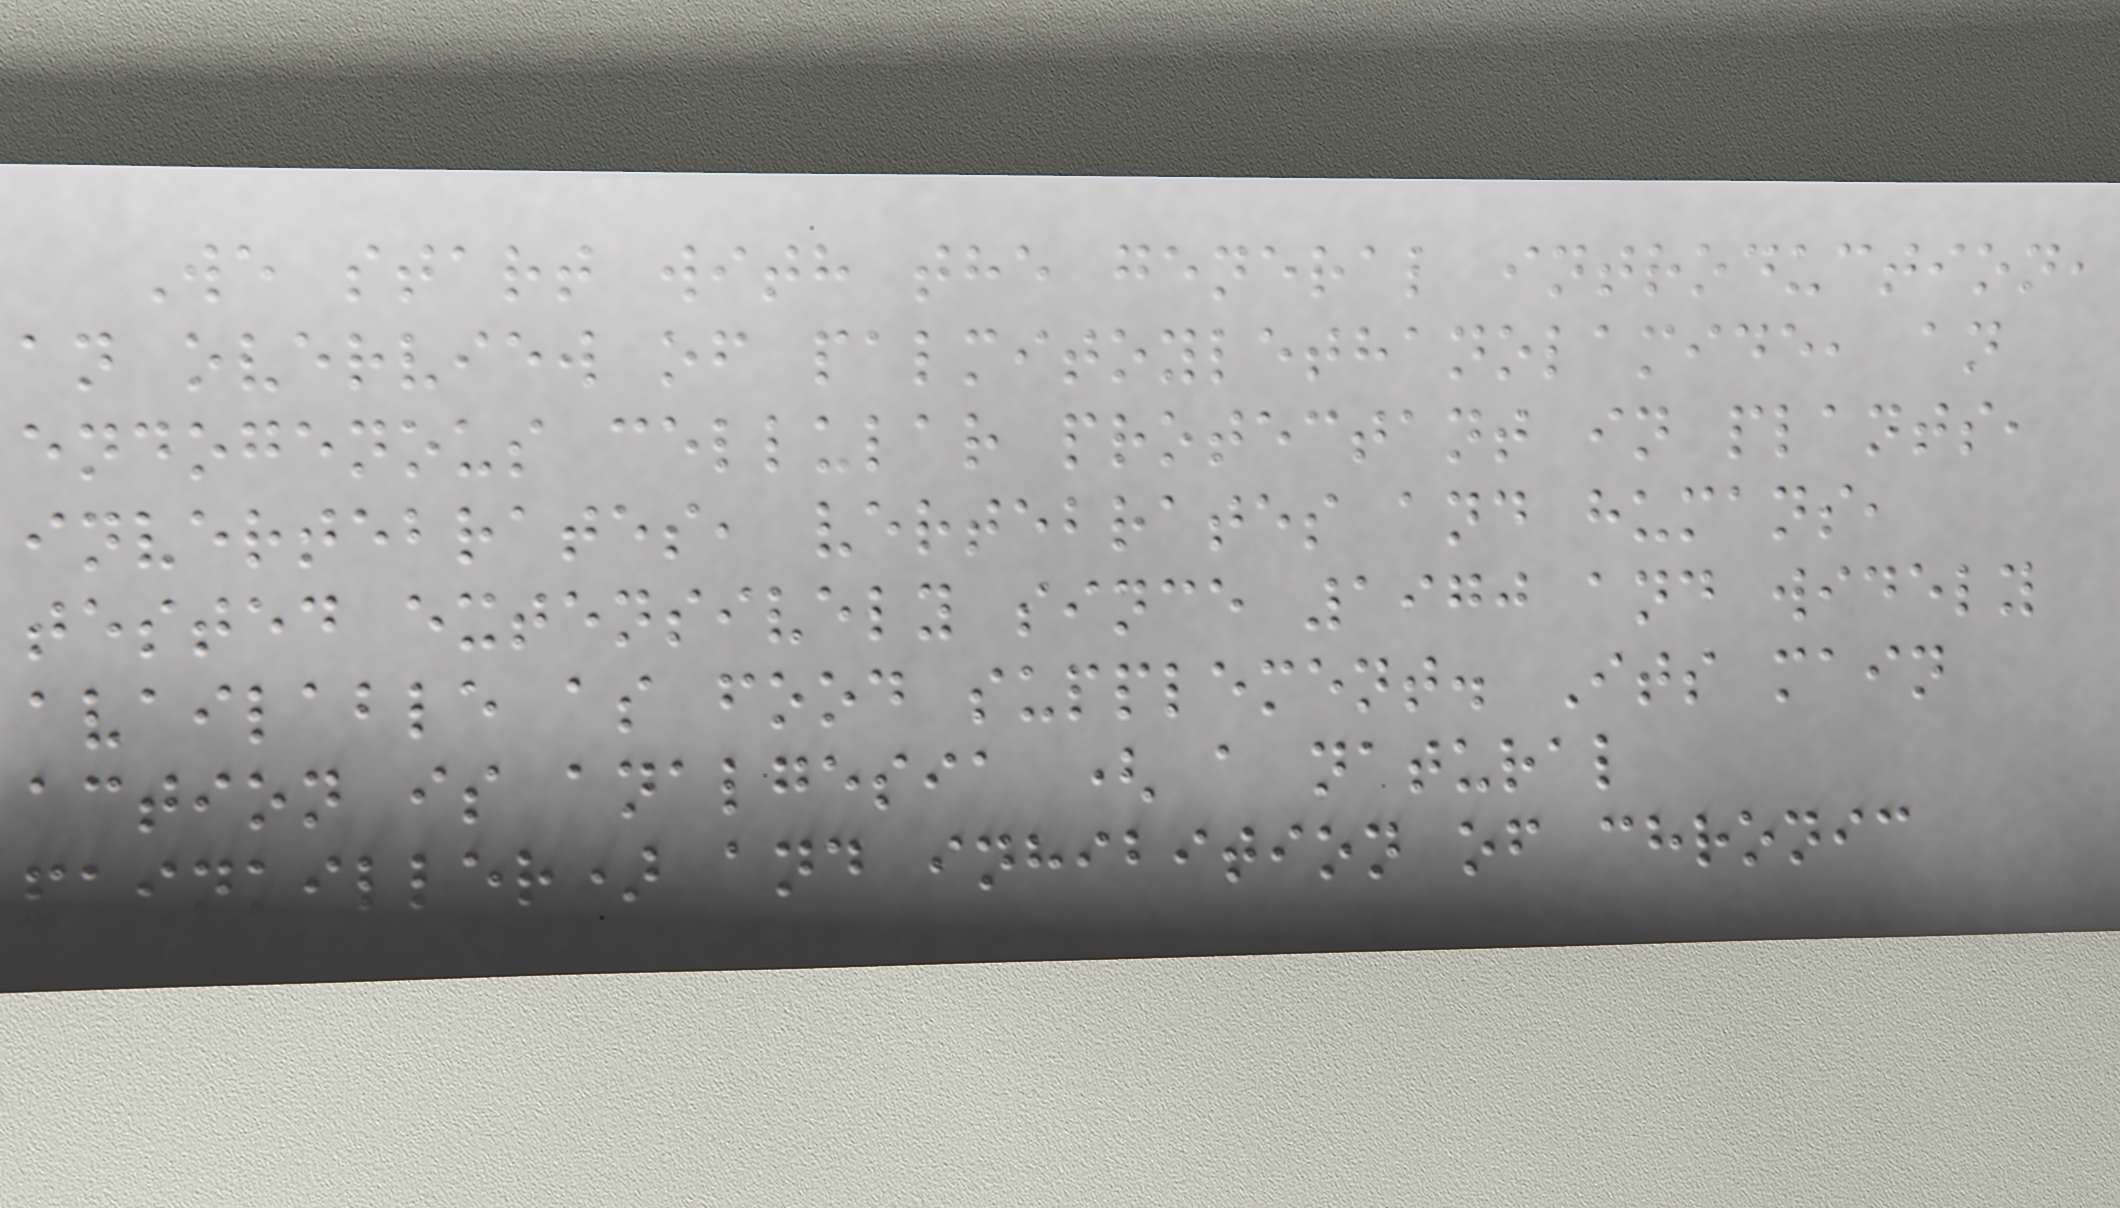We start with the general introduction,
an overview of palmitoylethanolamide, an
endogenous cellular protectant in plants,
invertebrates, vertebrates and humans,
tested extensively since 1970 and widely
available as food supplement. Its main
action is analgesia ( a natural
painkiller) and inhibition of chronic
